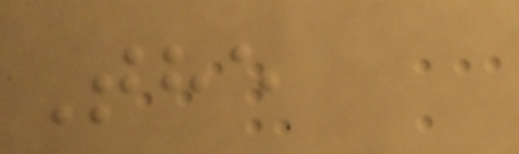The
